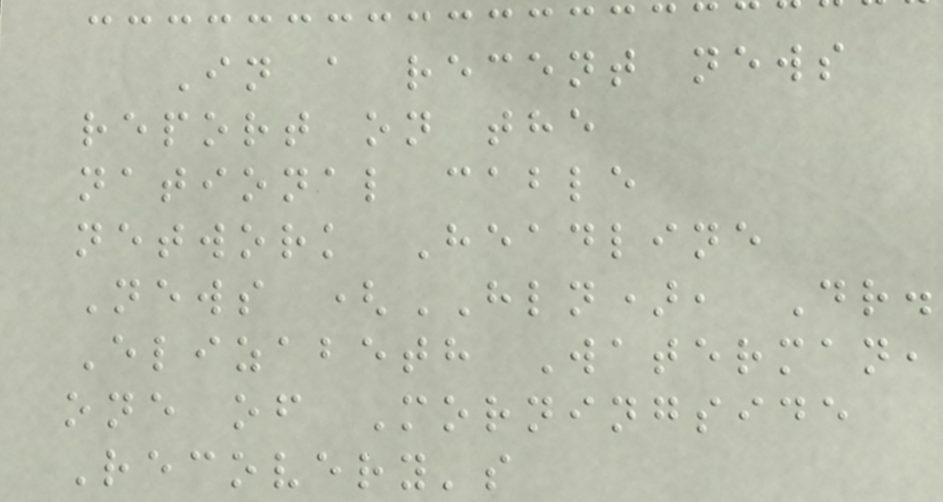In a recent news
report on the
national cable
network Headline
News (HLN), Dr.
Elizabeth Waterman,
one of Morningside
Recovery's
